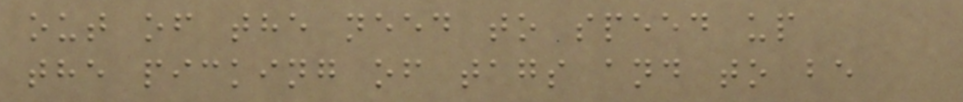out of the need to speed up
the picking of tags and to be
